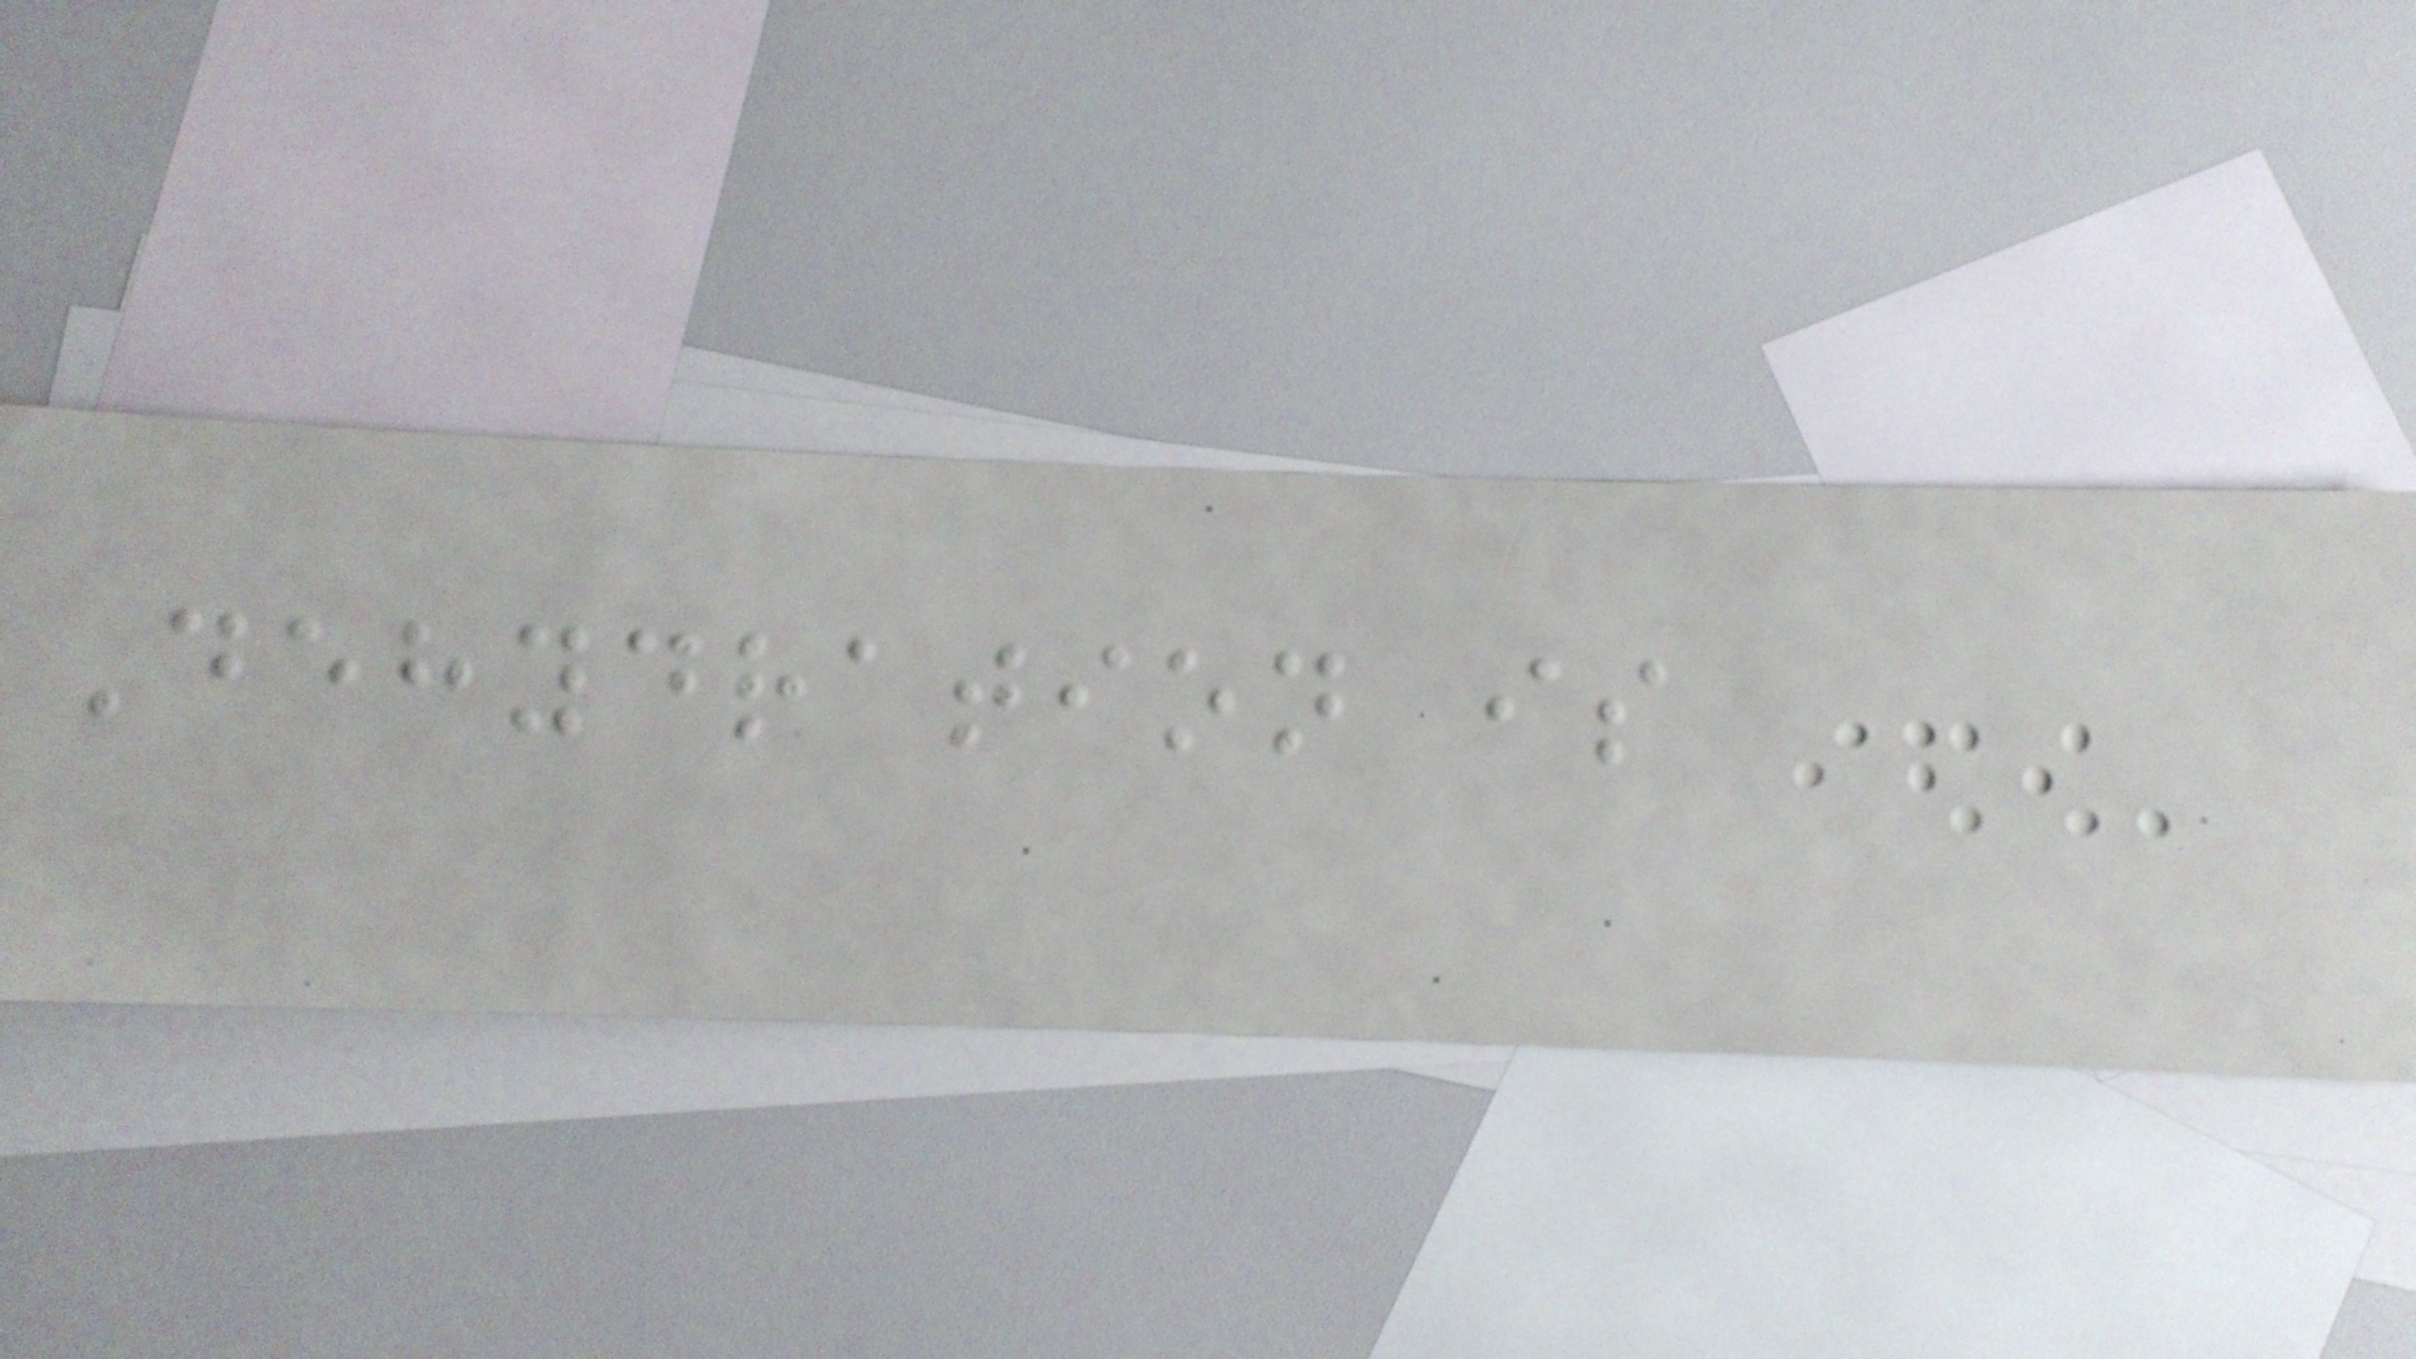Dehydration is
